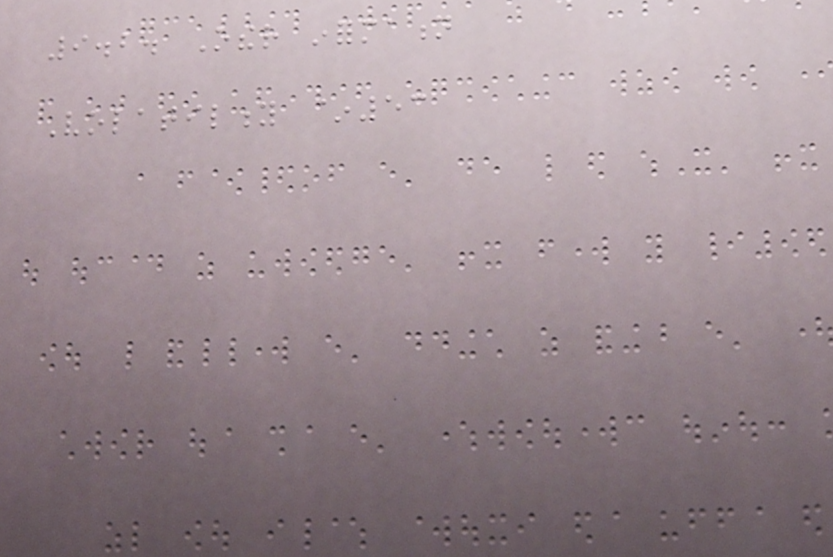9.2. Other information
Volatility ~53
